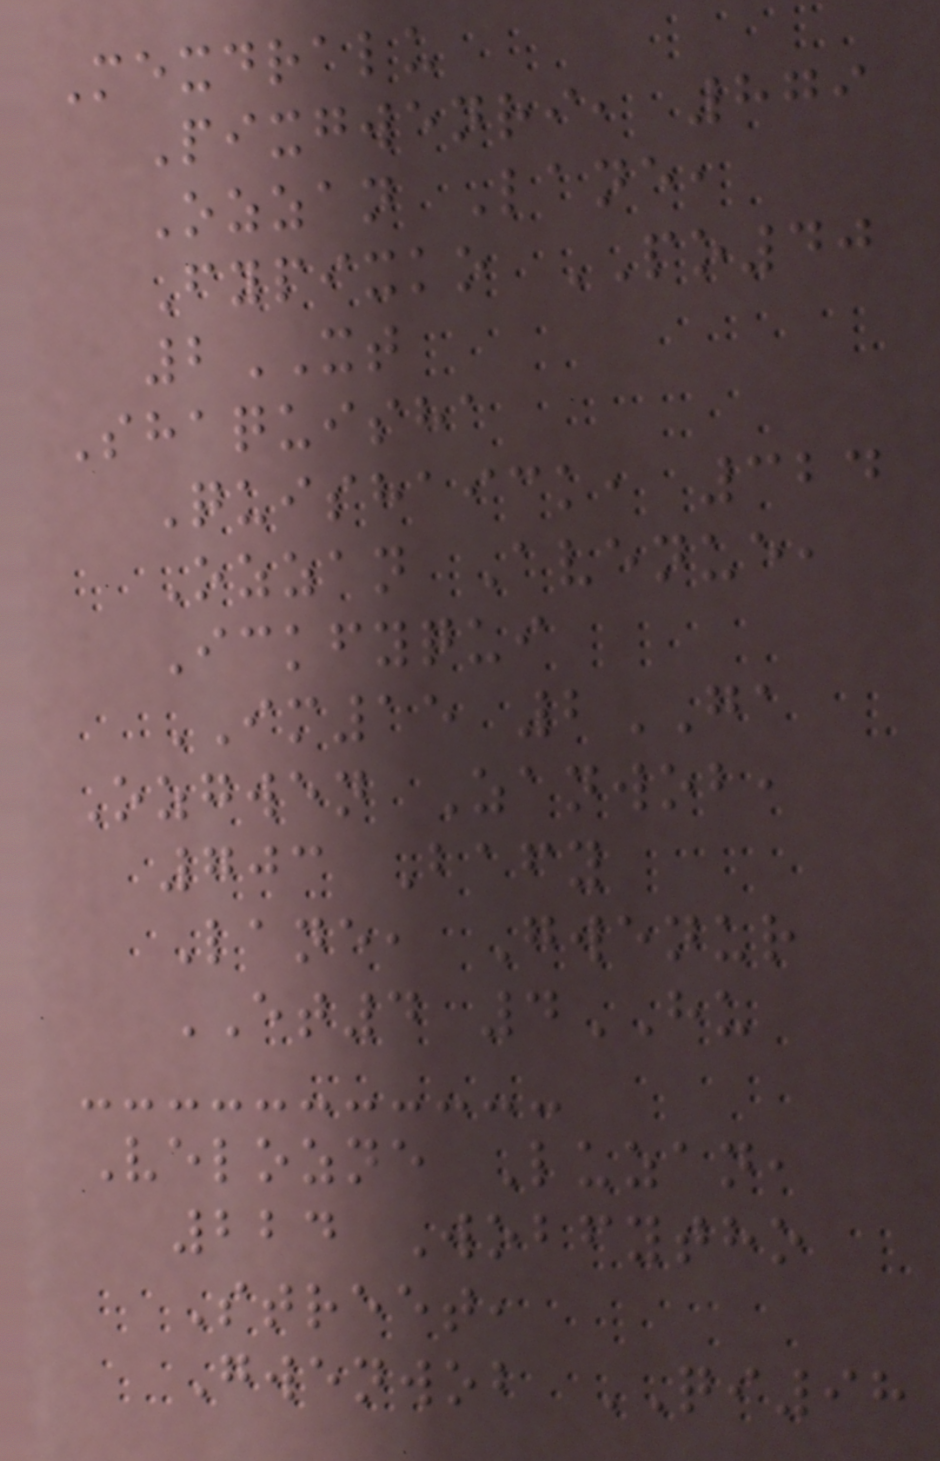Mexdralu
Pixgwenri, 879
Ozzan Lane,
Fypixko PO40
2XT
Shaquisha
Quishaick, 324
Ozzan Avenue,
Ickfyqui
IM15 2GA
Ozgwen Zanwob,
703 Bafy
Lane, Gwenur
ET4 4HU
Velozne Luzan,
224 Wobfytho
Street,
Gwenwob QI98
